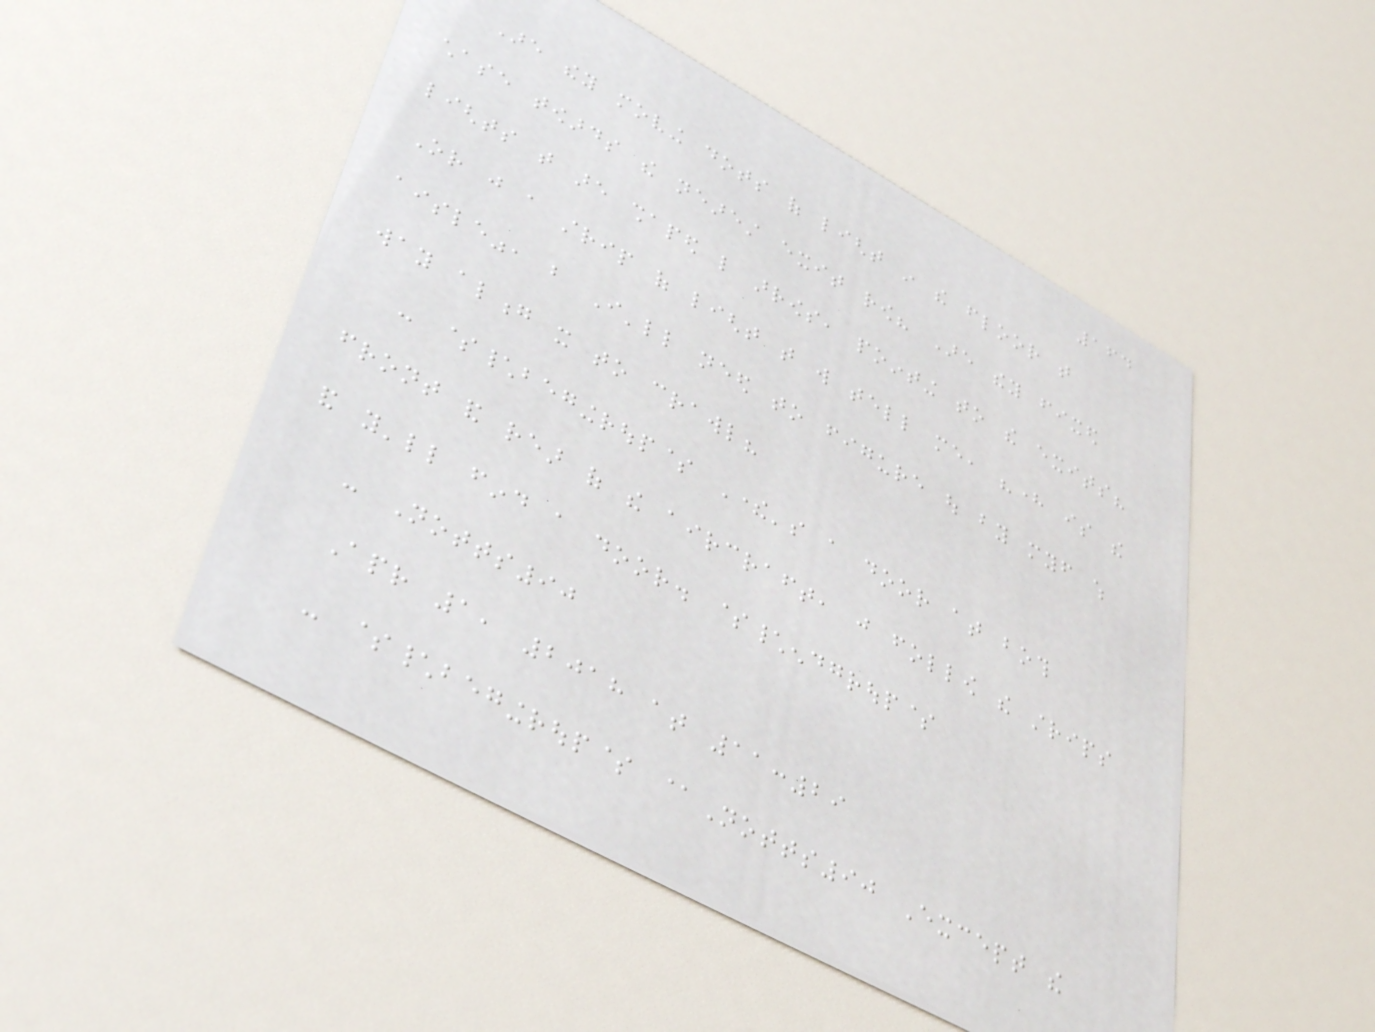164
Are they moving dots of light in the floor that
chase towards the nearest exit row? Are they fixed
lights that are shaped like arrows, pointing to the exits?
Or just a strip of light that will tell me, "here is the
aisle", but I'll need to figure out by myself which
way along it to crawl?
- $\begingroup$ There's a door at both
front and rear of the aircraft, just follow the strips
and you'll find a door. $\endgroup$
- Notts90
Apr 1, 2018 at 11:29
- $\begingroup$ @Notts90 Except the
